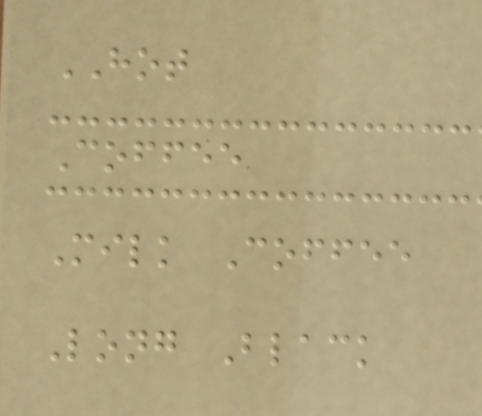HOT
Coffee
Milk Coffee
Long Black
